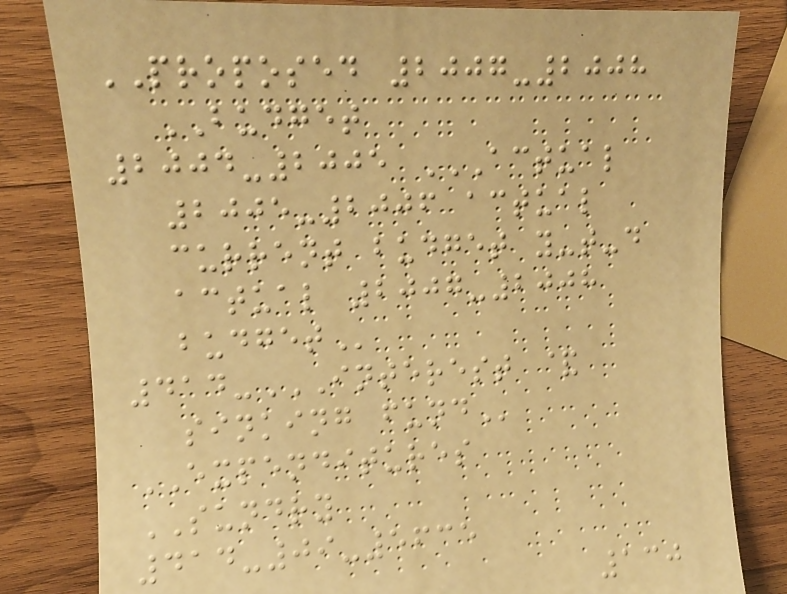PROPOSED 2007-2008
BUDGET
2004-2005 ACTUAL
2005-2006 ACTUAL
CURRENT BUDGET Y-T-D
ACTUAL 2007-2008
BUDGET
414-INTEREST &
SINKING FUND
EXPENDITURES
SUNDRY
414-09-5635
130
